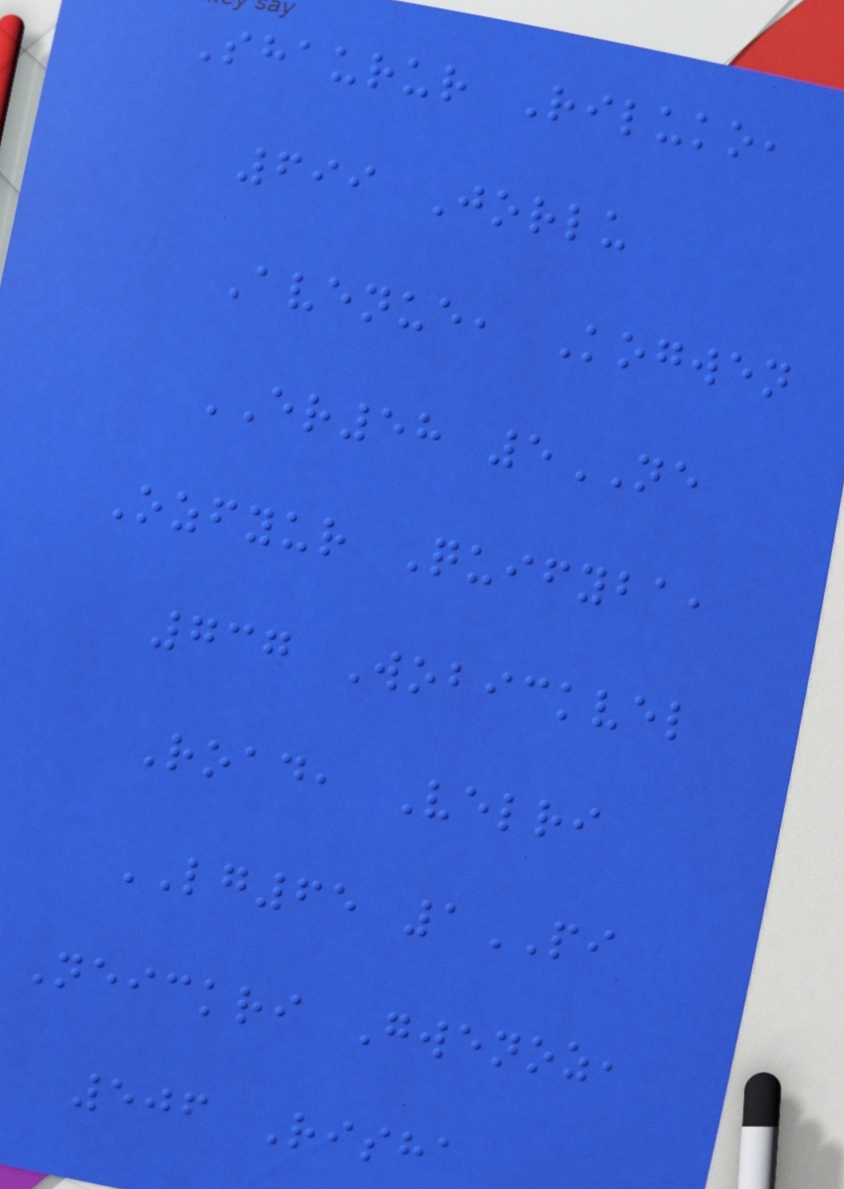Shaurur Riluko,
699 Jorlu
Avenue, Kogwen
ER58 5NE
Ozfyur Quifyba,
737 Wobickvel
Road, Velri
LG65 1PI
Neickri Gwenoz,
506 Risha
